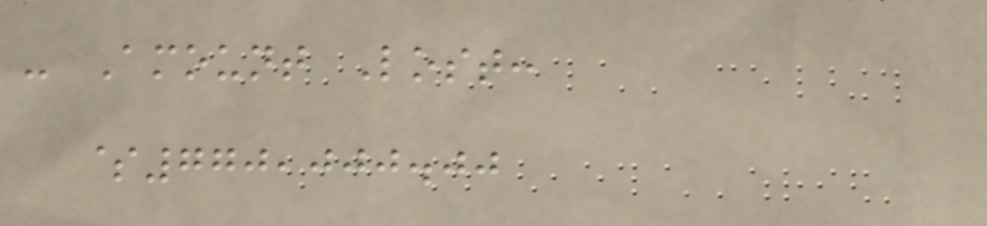- Amount Lost:
$770,000.00
